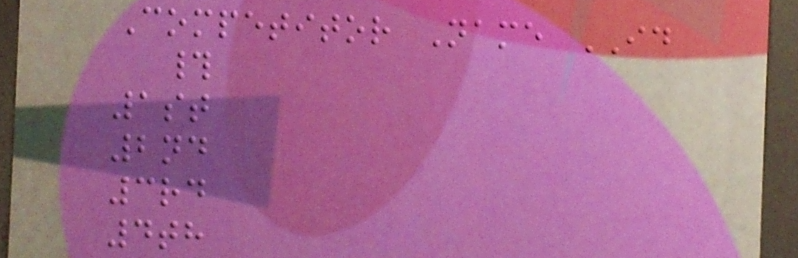Competitor Name ID
#
1st
2nd
3rd
4th
